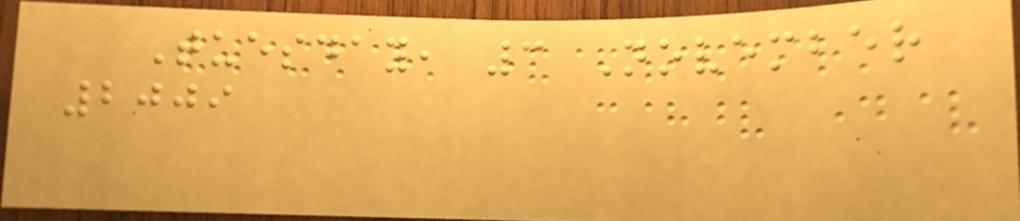Tuesday, 3 November
2009
